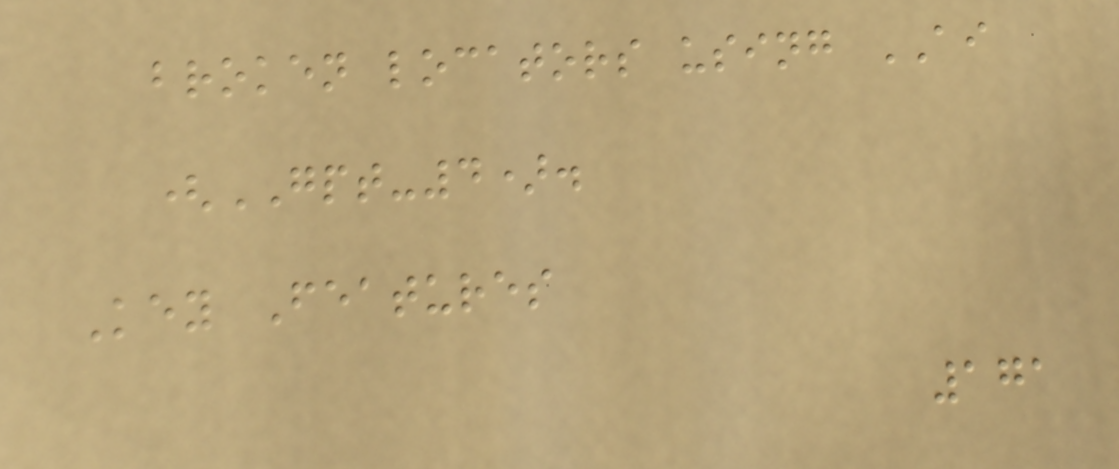broken locators using AI
(GPT-4).
Key Features
171
